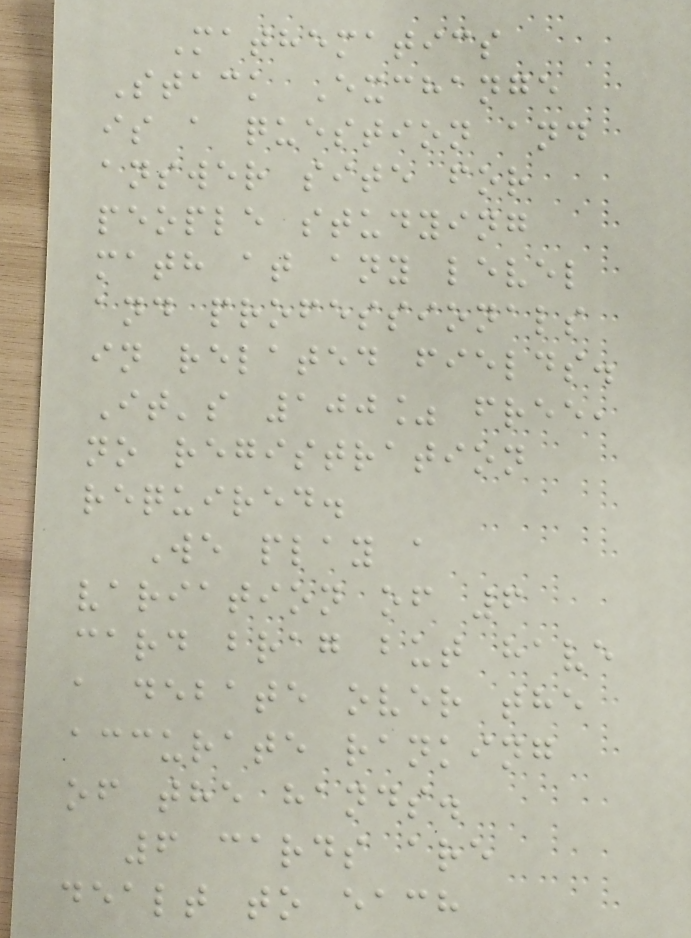Mathematics
Stack Exchange
is a question and
answer site for
people studying
math at any level
and professionals
in related fields.
It's 100% free,
no registration
required.
We play a
variation of 6
card brag but have
a debate over the
accurate ranking
of the hands.
6 cards are
dealt to each
